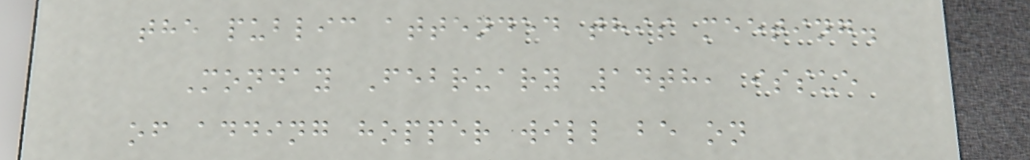the public attended this meeting.
Monday February 14th, issue
of adding hopper will be on
